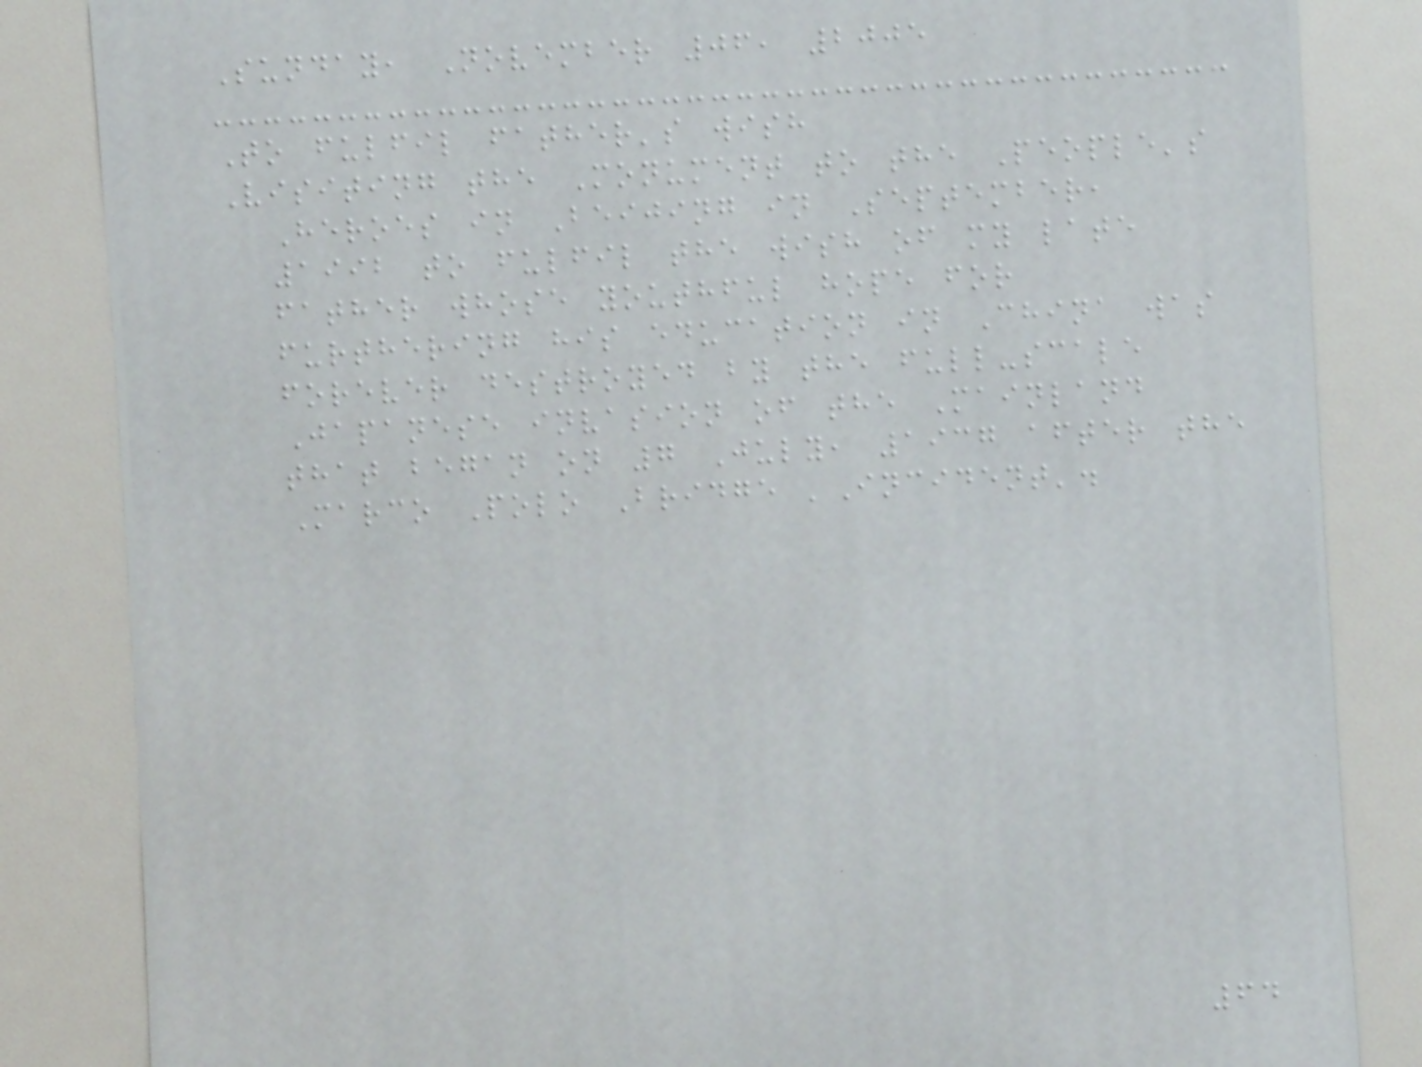Sunday, November 06, 2005
To fulfil father's wish
Visiting the Monument to the People's
Heroes in Beijing in September,
1992 to fulfil the wish of my late
father whose youthful hope for
furthering his education in China was
forever destroyed by the full-scale
Japanese invasion of the Mainland
that began on 7 July, 1937 after the
Marco Polo Bridge 'Incident'.
64
